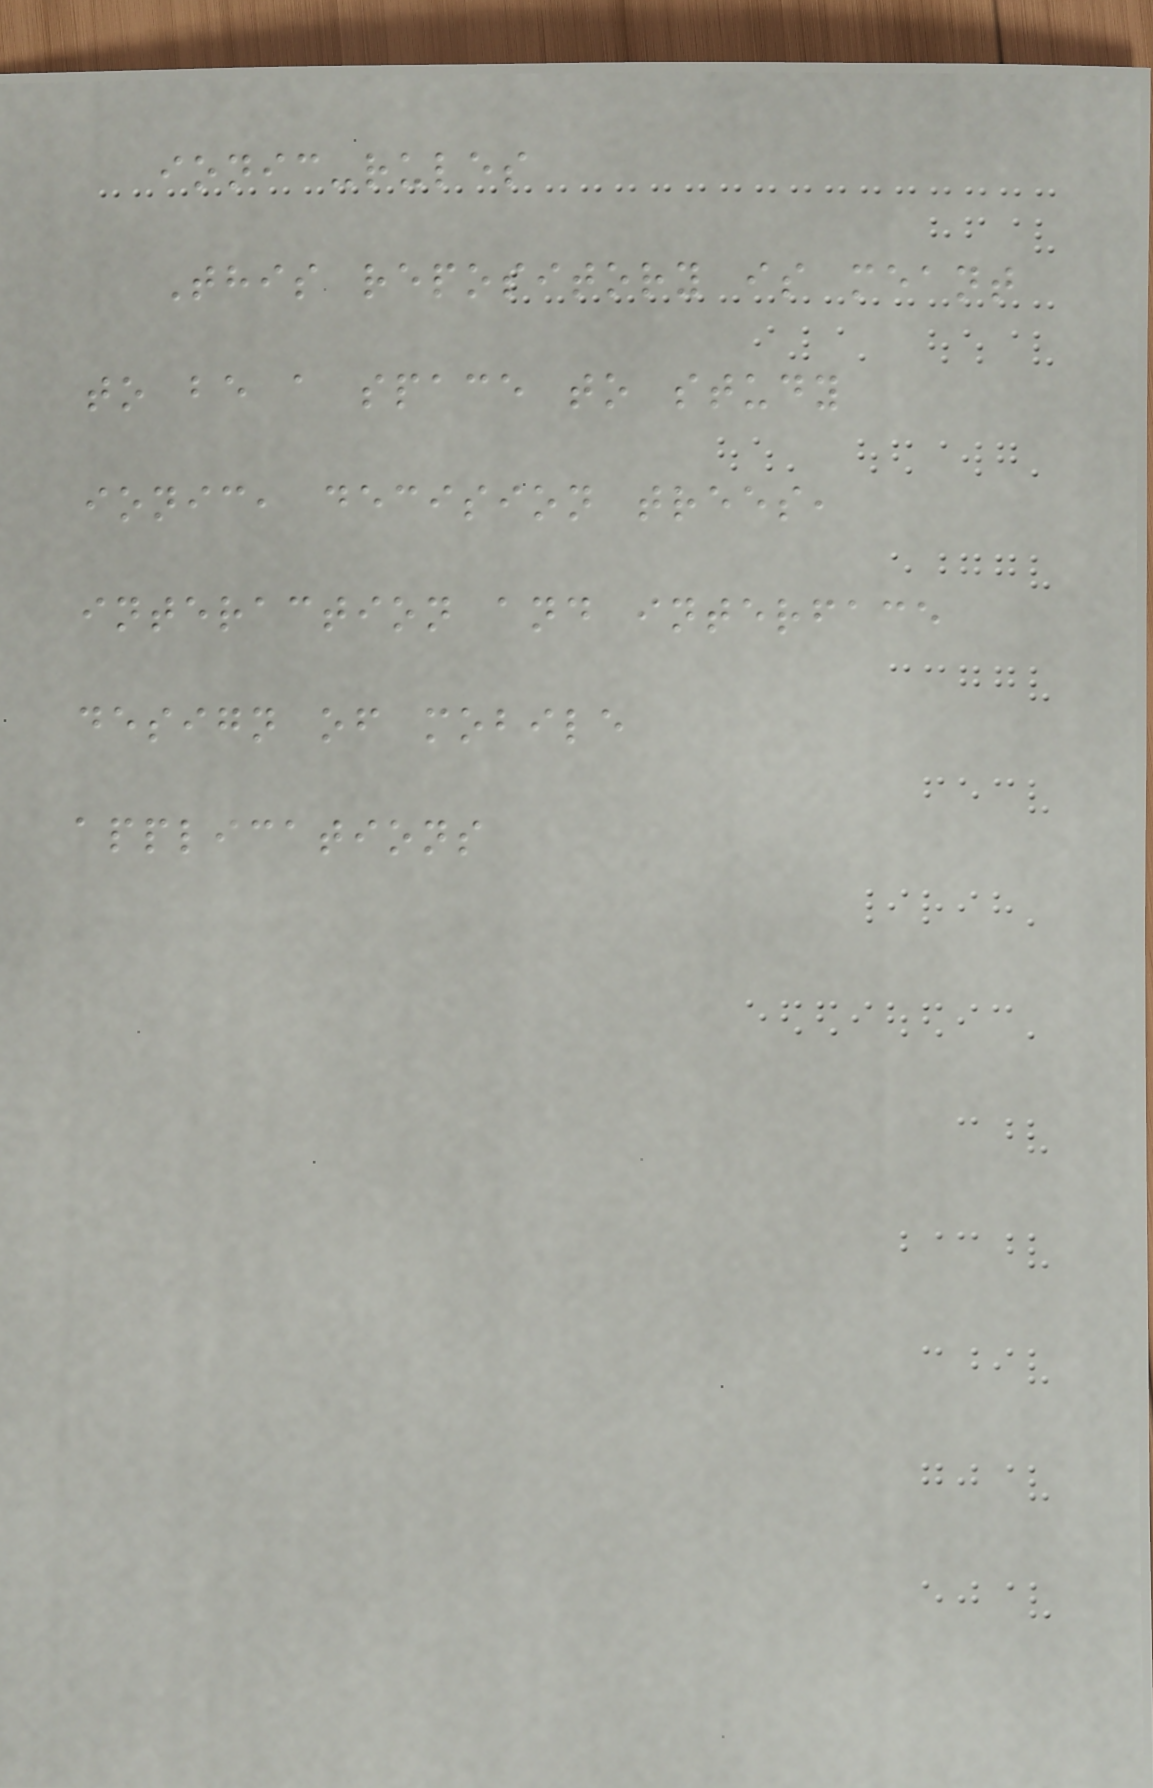ionic-rules
This repository is meant
to be a space to study
ionic, decision trees,
interaction and interface
design of mobile
applications
